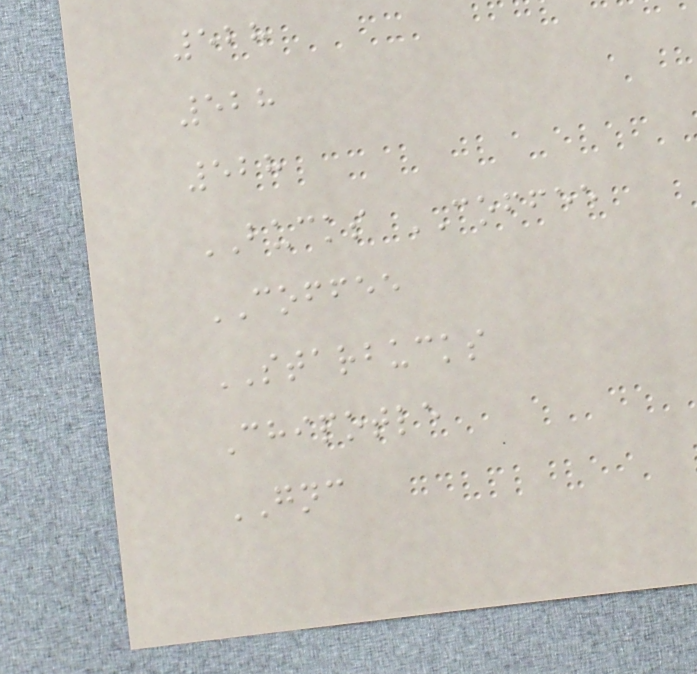528
528
528
BUCKS COFFEE
COFFEE
STARBUCKS
Chipotle
GNC
